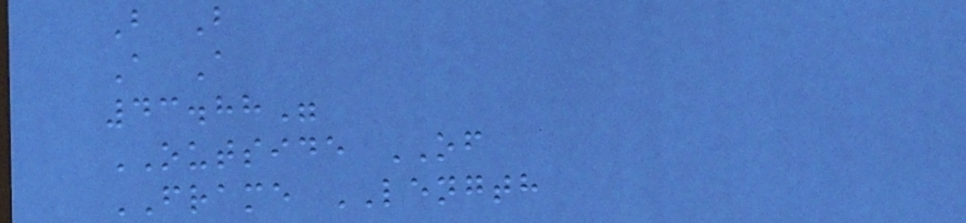B B
A A
43.88"
OUTSIDE OF
FRAME LENGTH
